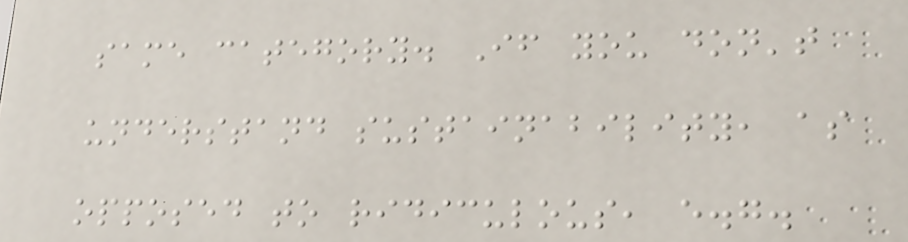same category. If you don't
understand sustainability, as
opposed to ridiculous, e.g.
